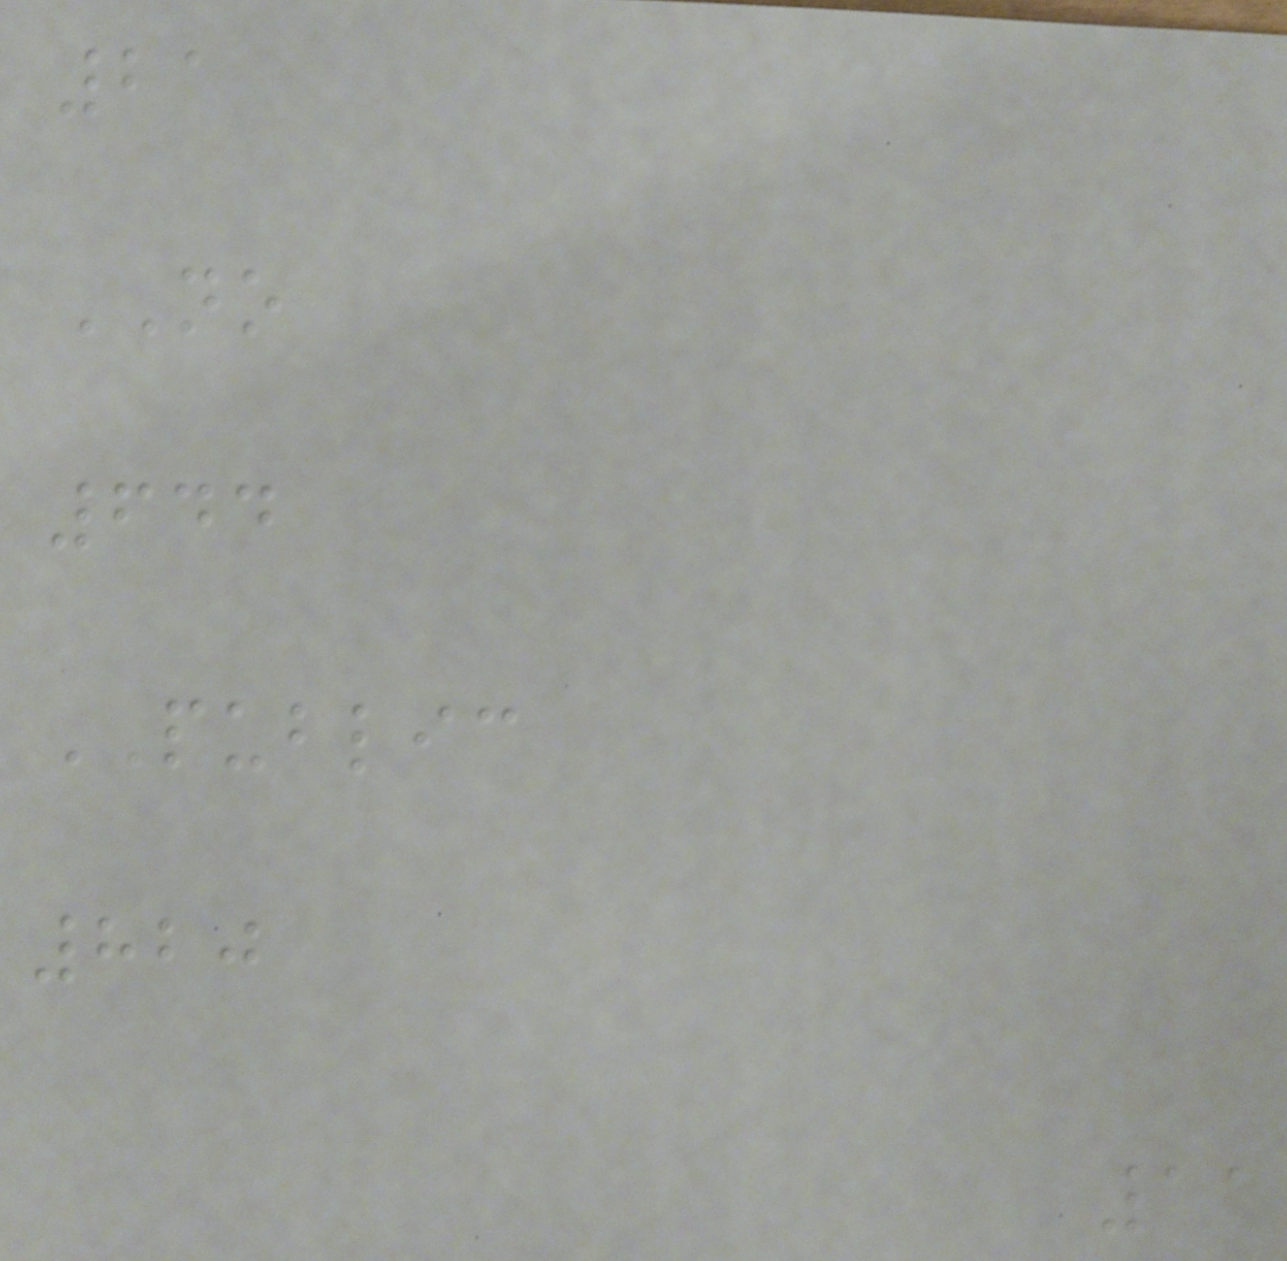21
NO
644
PUBLIC
820
11
